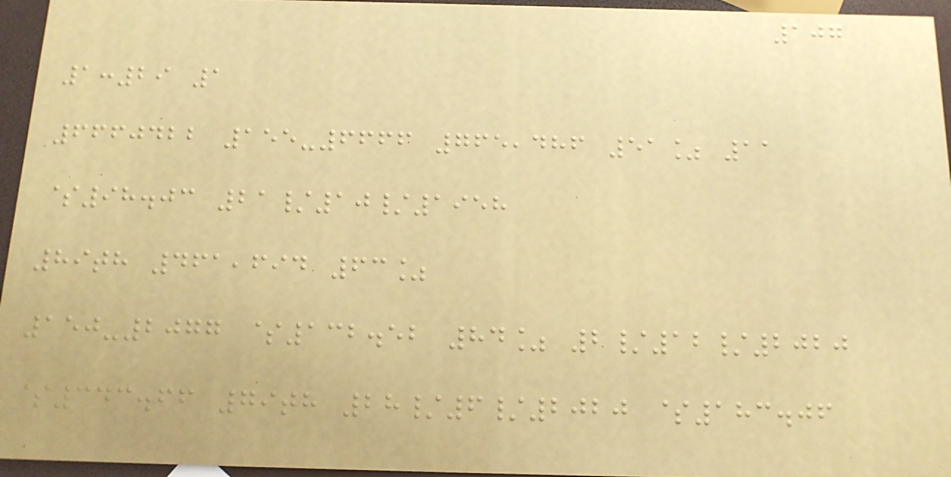107
1:29 1
6660422 155-6666 765,486 51% 11
$98.03 21/10/1958
89th 461,694 63%
150-2077 $132.52 84% 2/12/2020
$343.66 79th 28/6/2020 $183.06
